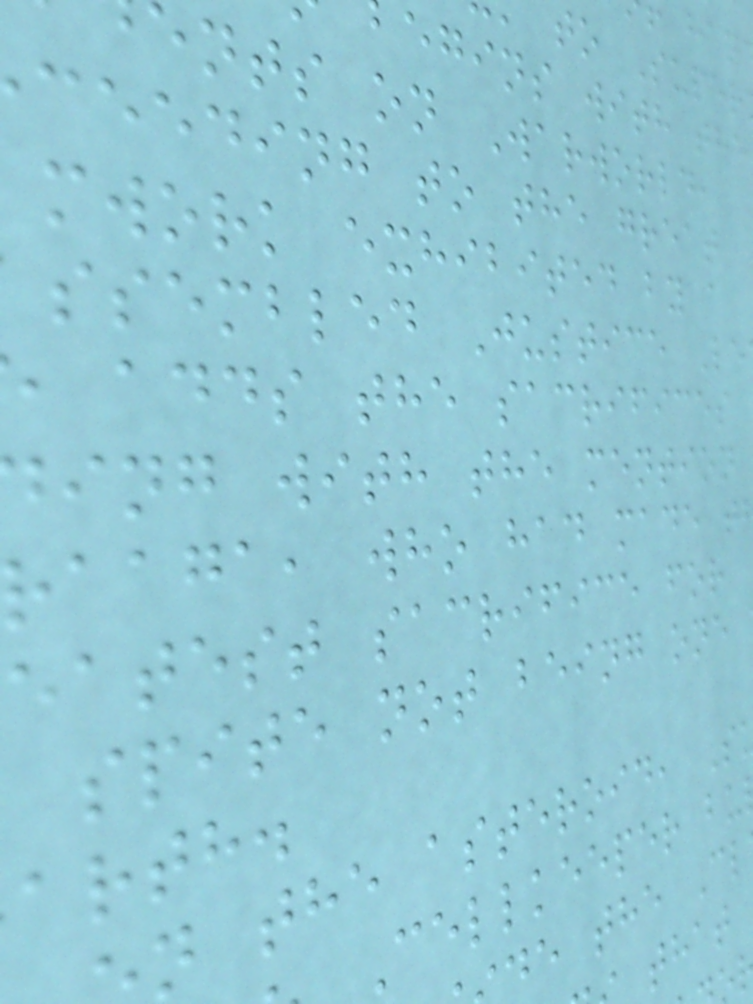to Super
egins with the
nts on Warworld,
ceeding to the great
mwork exhibited by a
ssembled Justice Le
adds the sacrifices
ing with the mention
raaga, who had made t
eatest sacrifice for
spite not being one
arth.
n the asteroid, S
Cellkeeper bu
e the Cl
